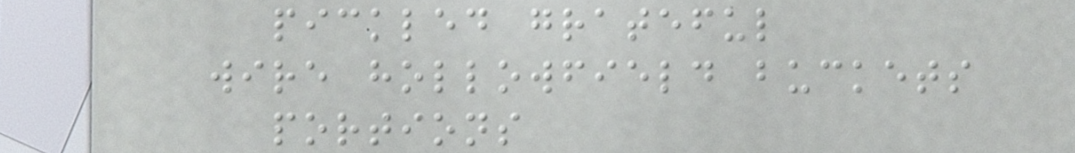pickled grateful
wire hollowfield buckets
portions
